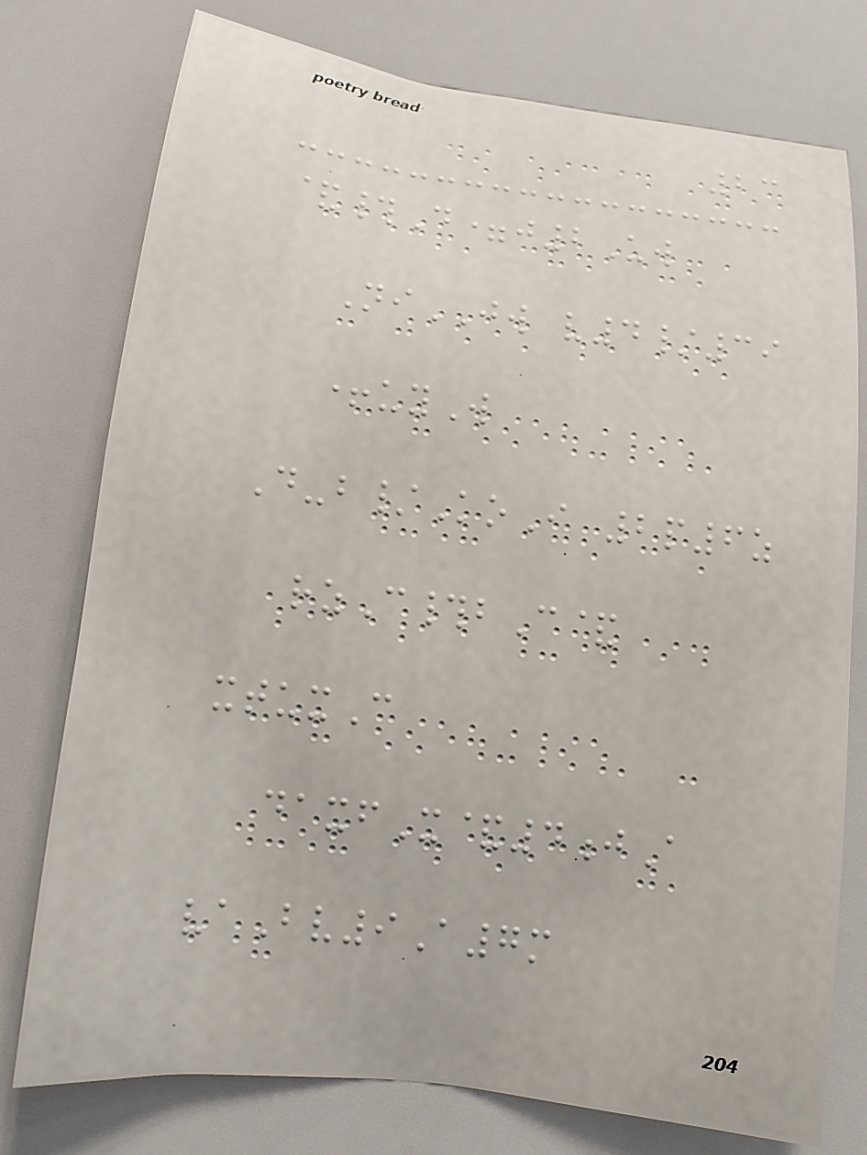23
&#D=j2Uw
NiJW v4/39
+uyW
D-b/KoI 2p6z
rzC#bC&
xtuxC
daxfX&4jA
vaBv9A7m
